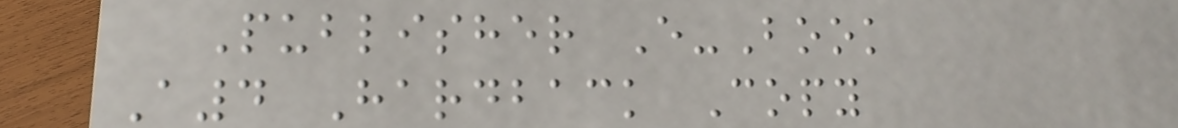Publisher E-Book
A4 Hardback Copy
